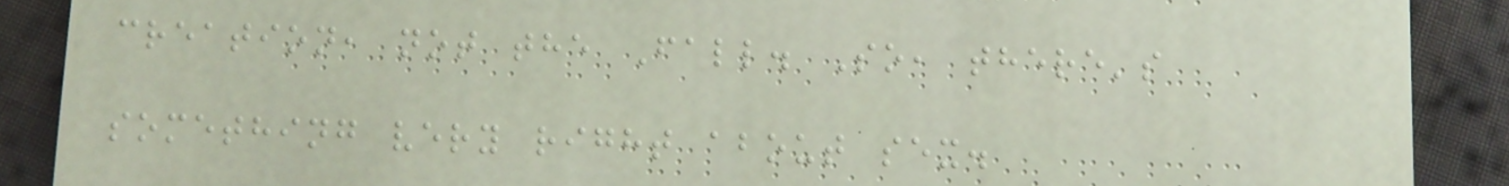creation, not the Fall. So, there's
something very right about sex.
